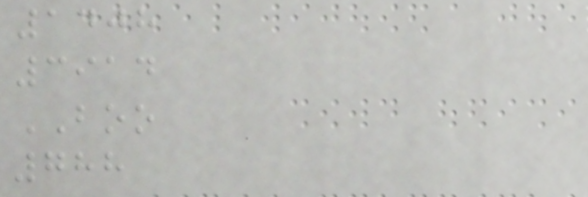1408
3914
BOO
788
